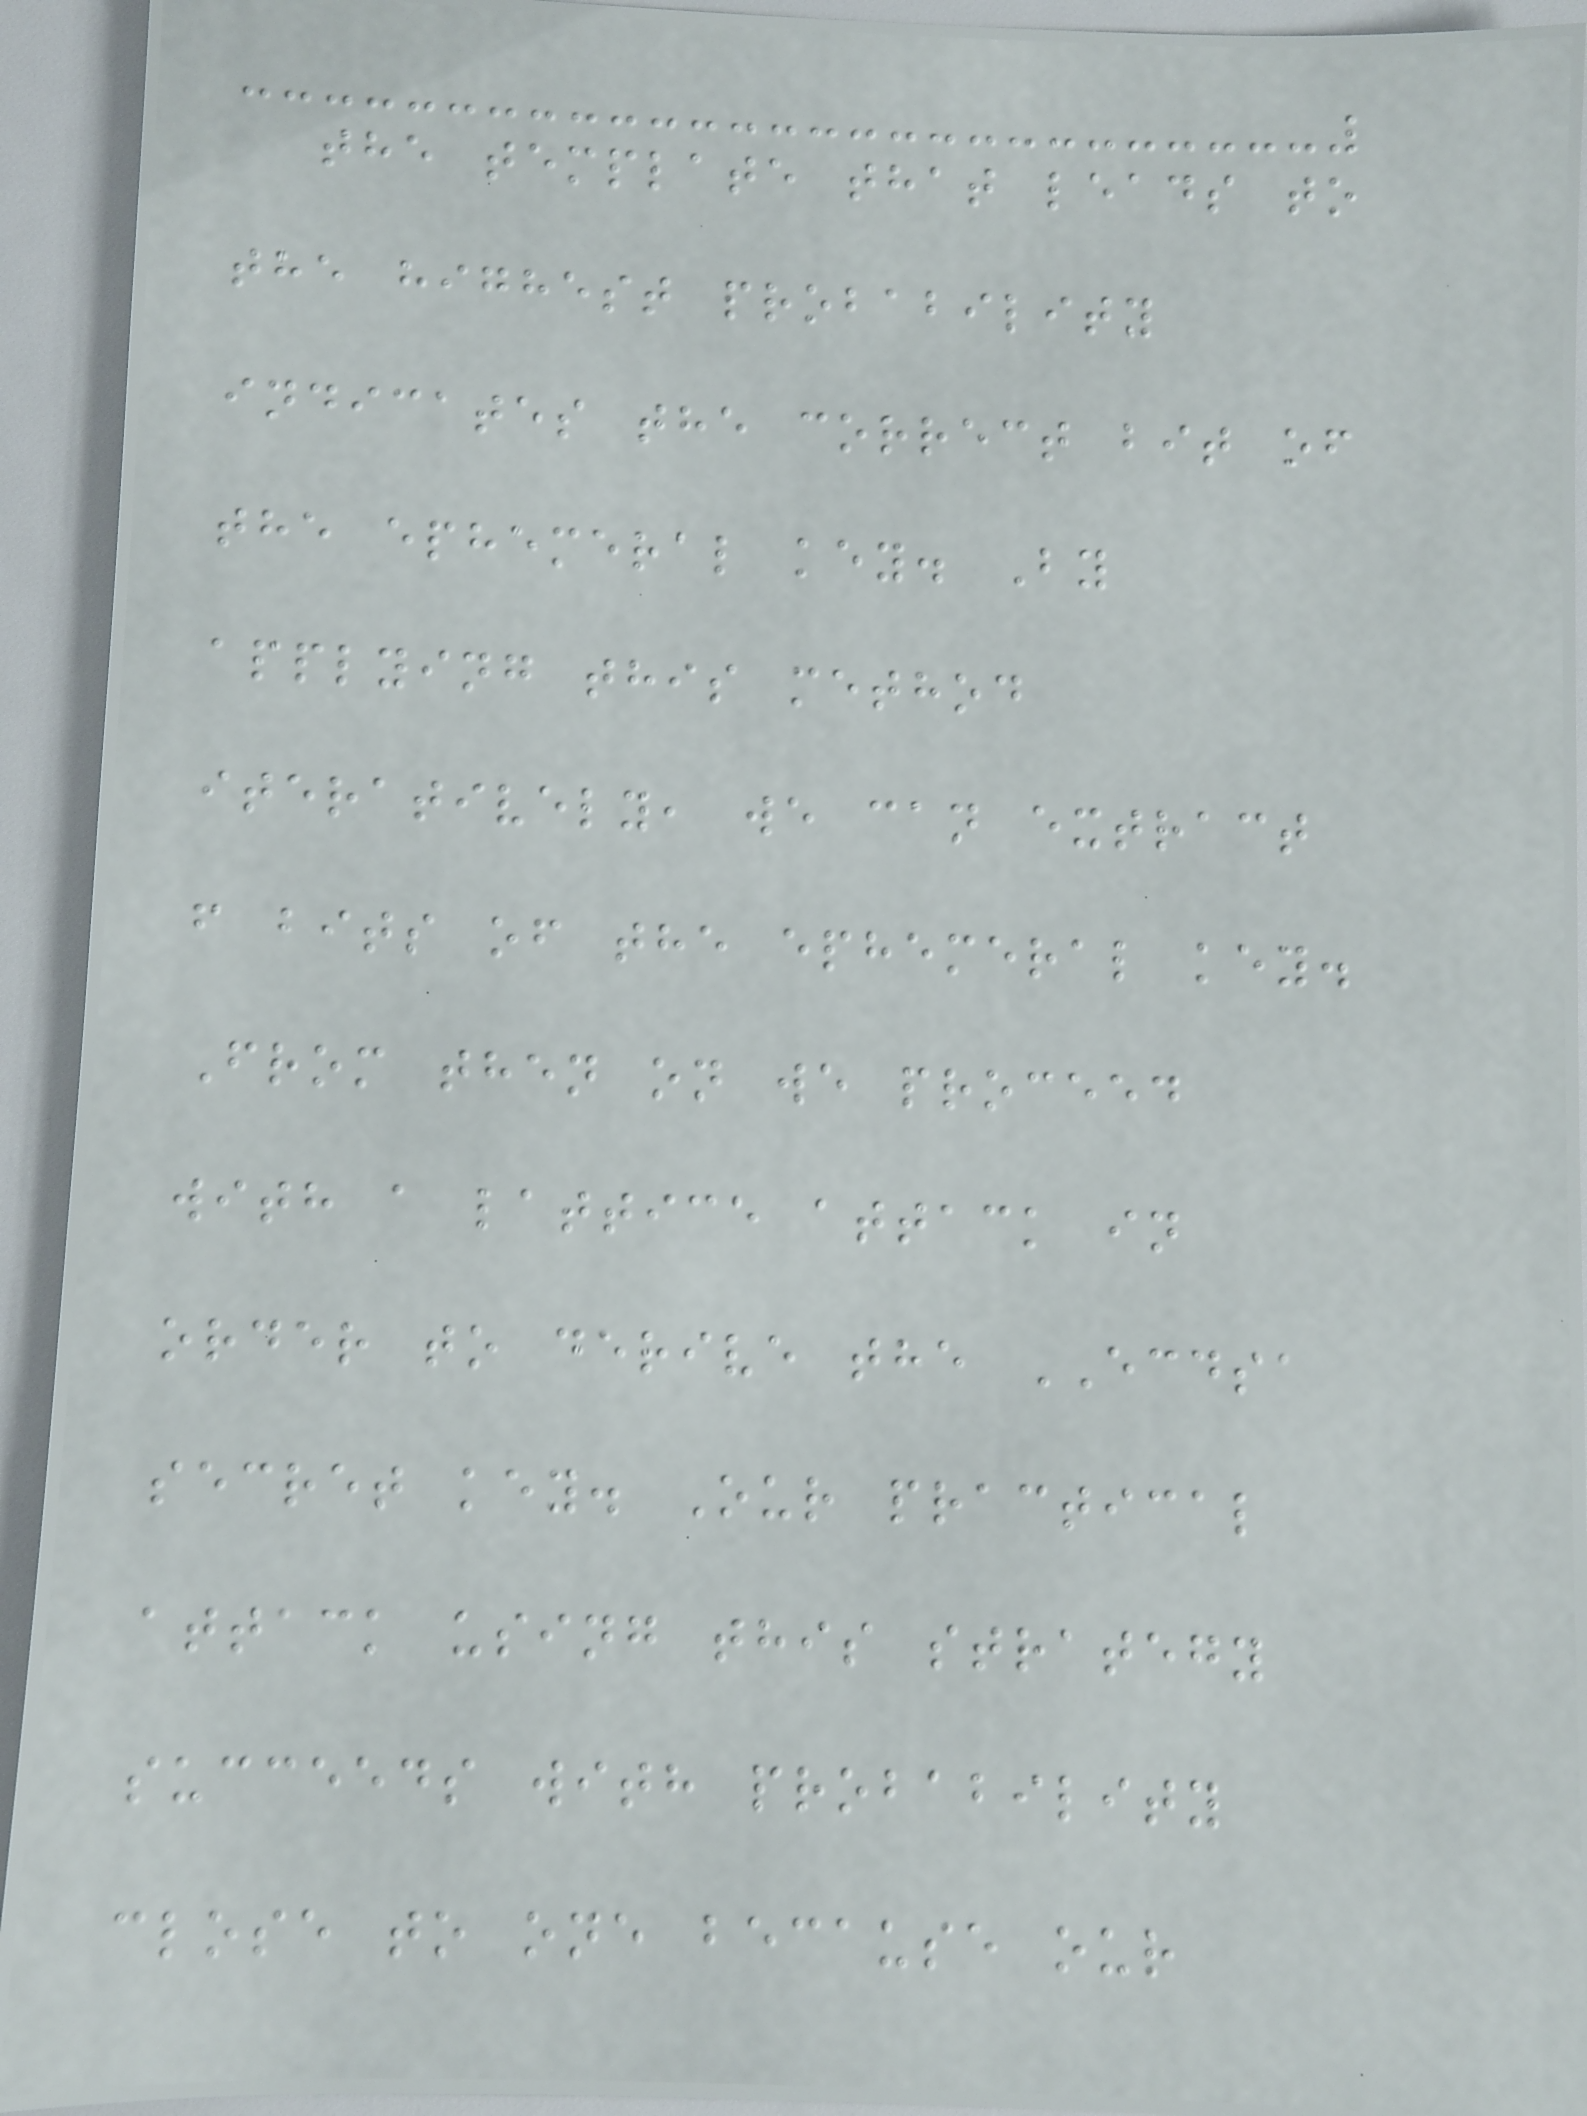the template that leads to
the highest probability
indicates the correct bit of
the ephemeral key. By
applying this method
iteratively, we can extract
f bits of the ephemeral key.
From then on we proceed
with a lattice attack in
order to derive the ECDSA
secret key. Our practical
attack using this strategy
succeeds with probability
close to one because our
